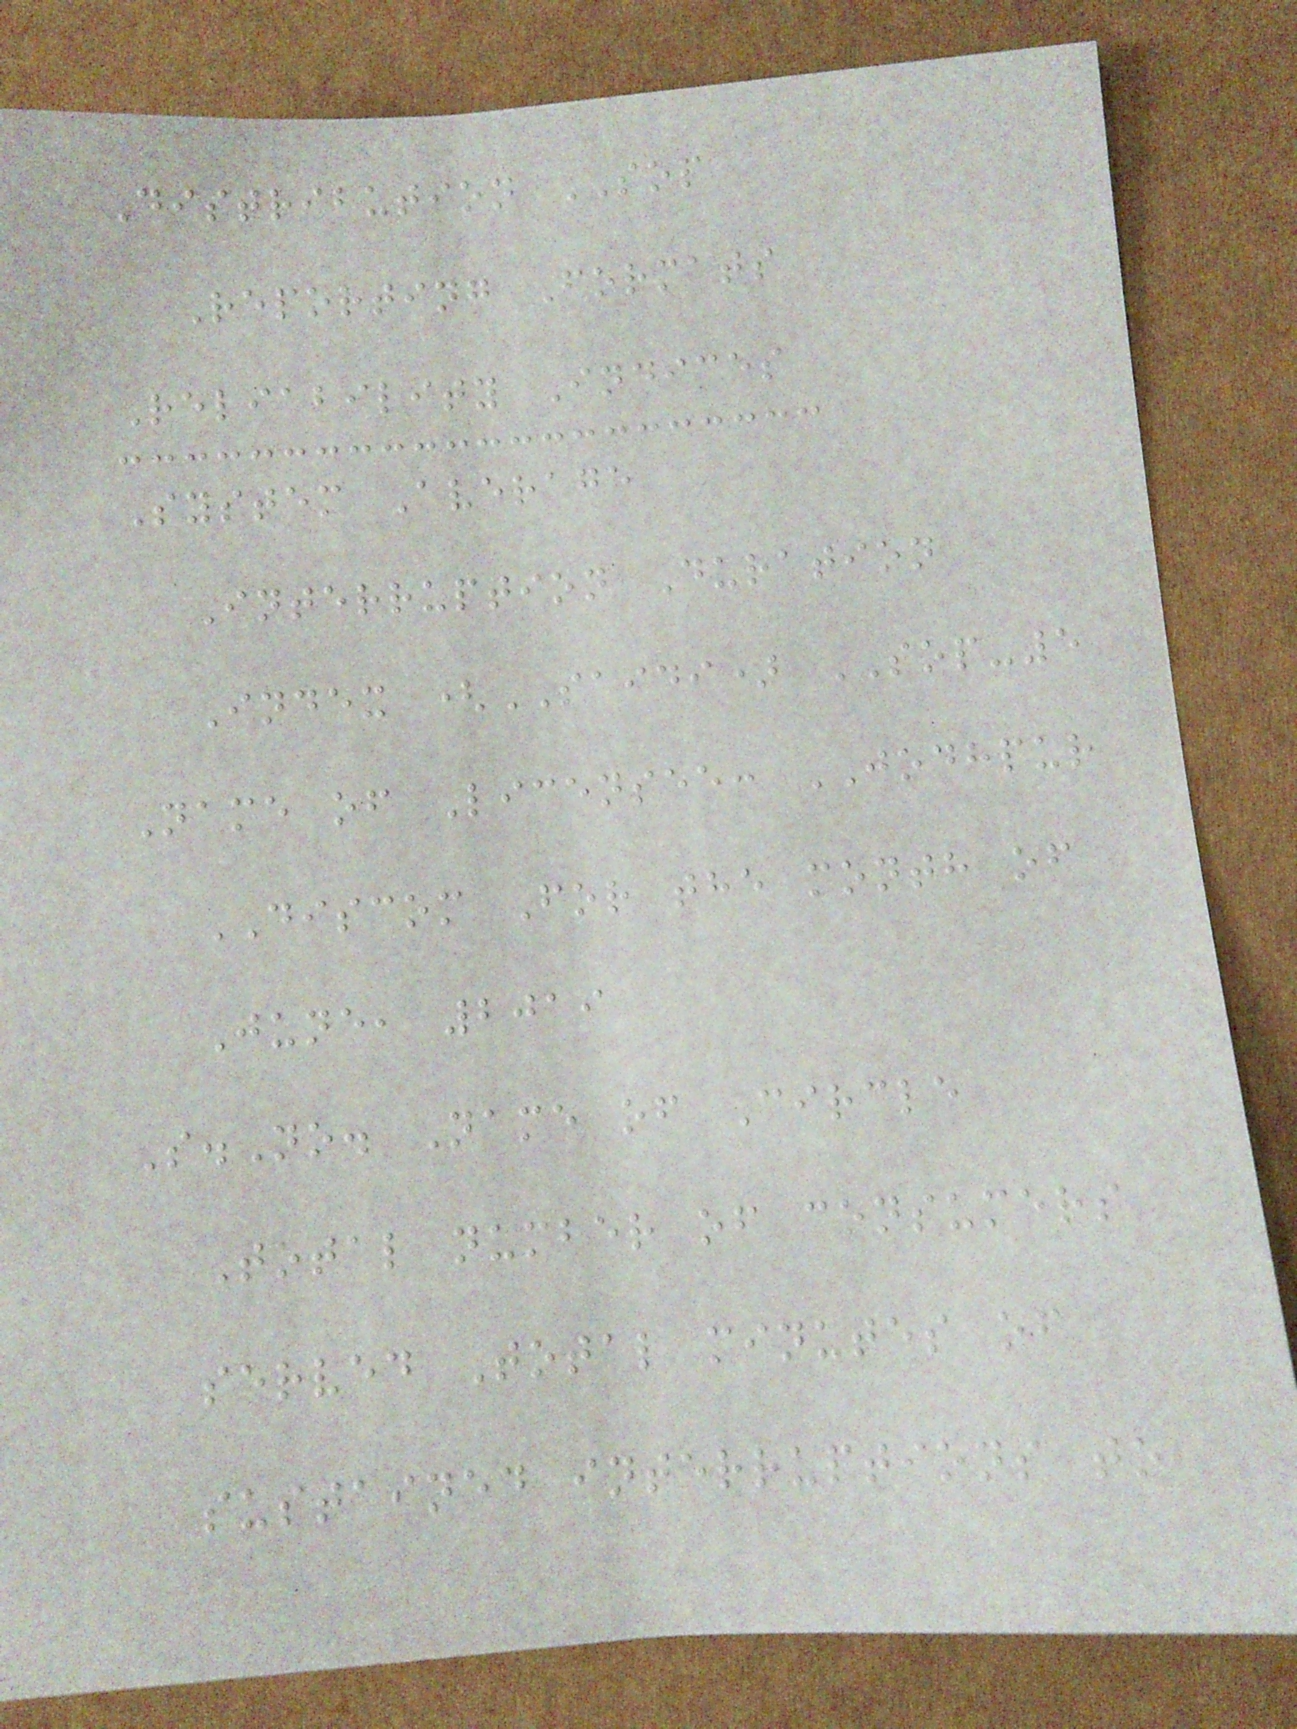Distribution SOP
Reporting Formats
Reliability Indices
System Average
Interruption Duration
Index (SAIDI) SOP-5
Name of Licensee: JODHPUR
DISCOM For the month of
June, 2019
S.No. Name of Circle
Total number of consumers
served Total minutes of
sustained interruptions to
